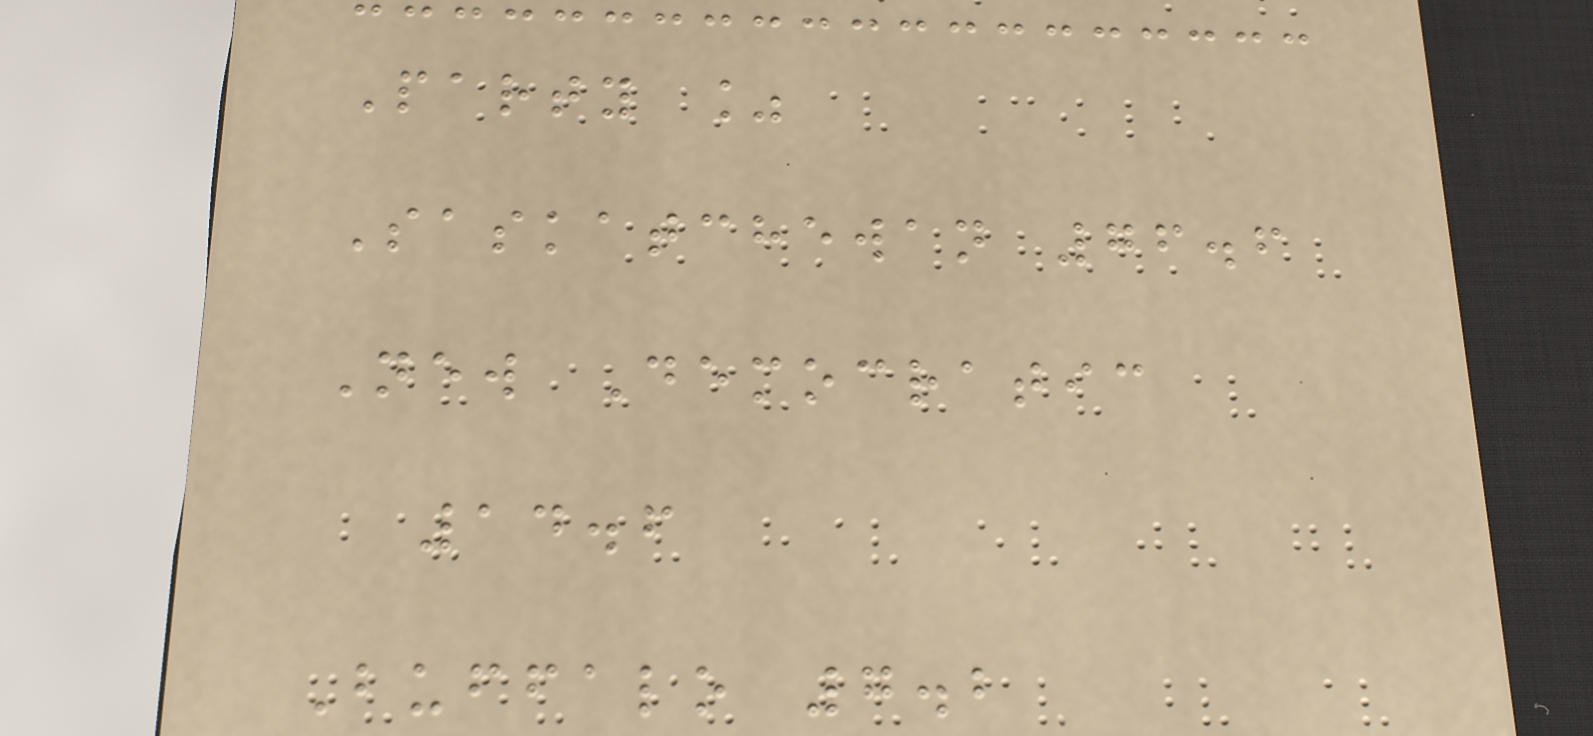Party %
Saskatchewan 76.6
New Democratic
14.6
Buffalo 7.2
